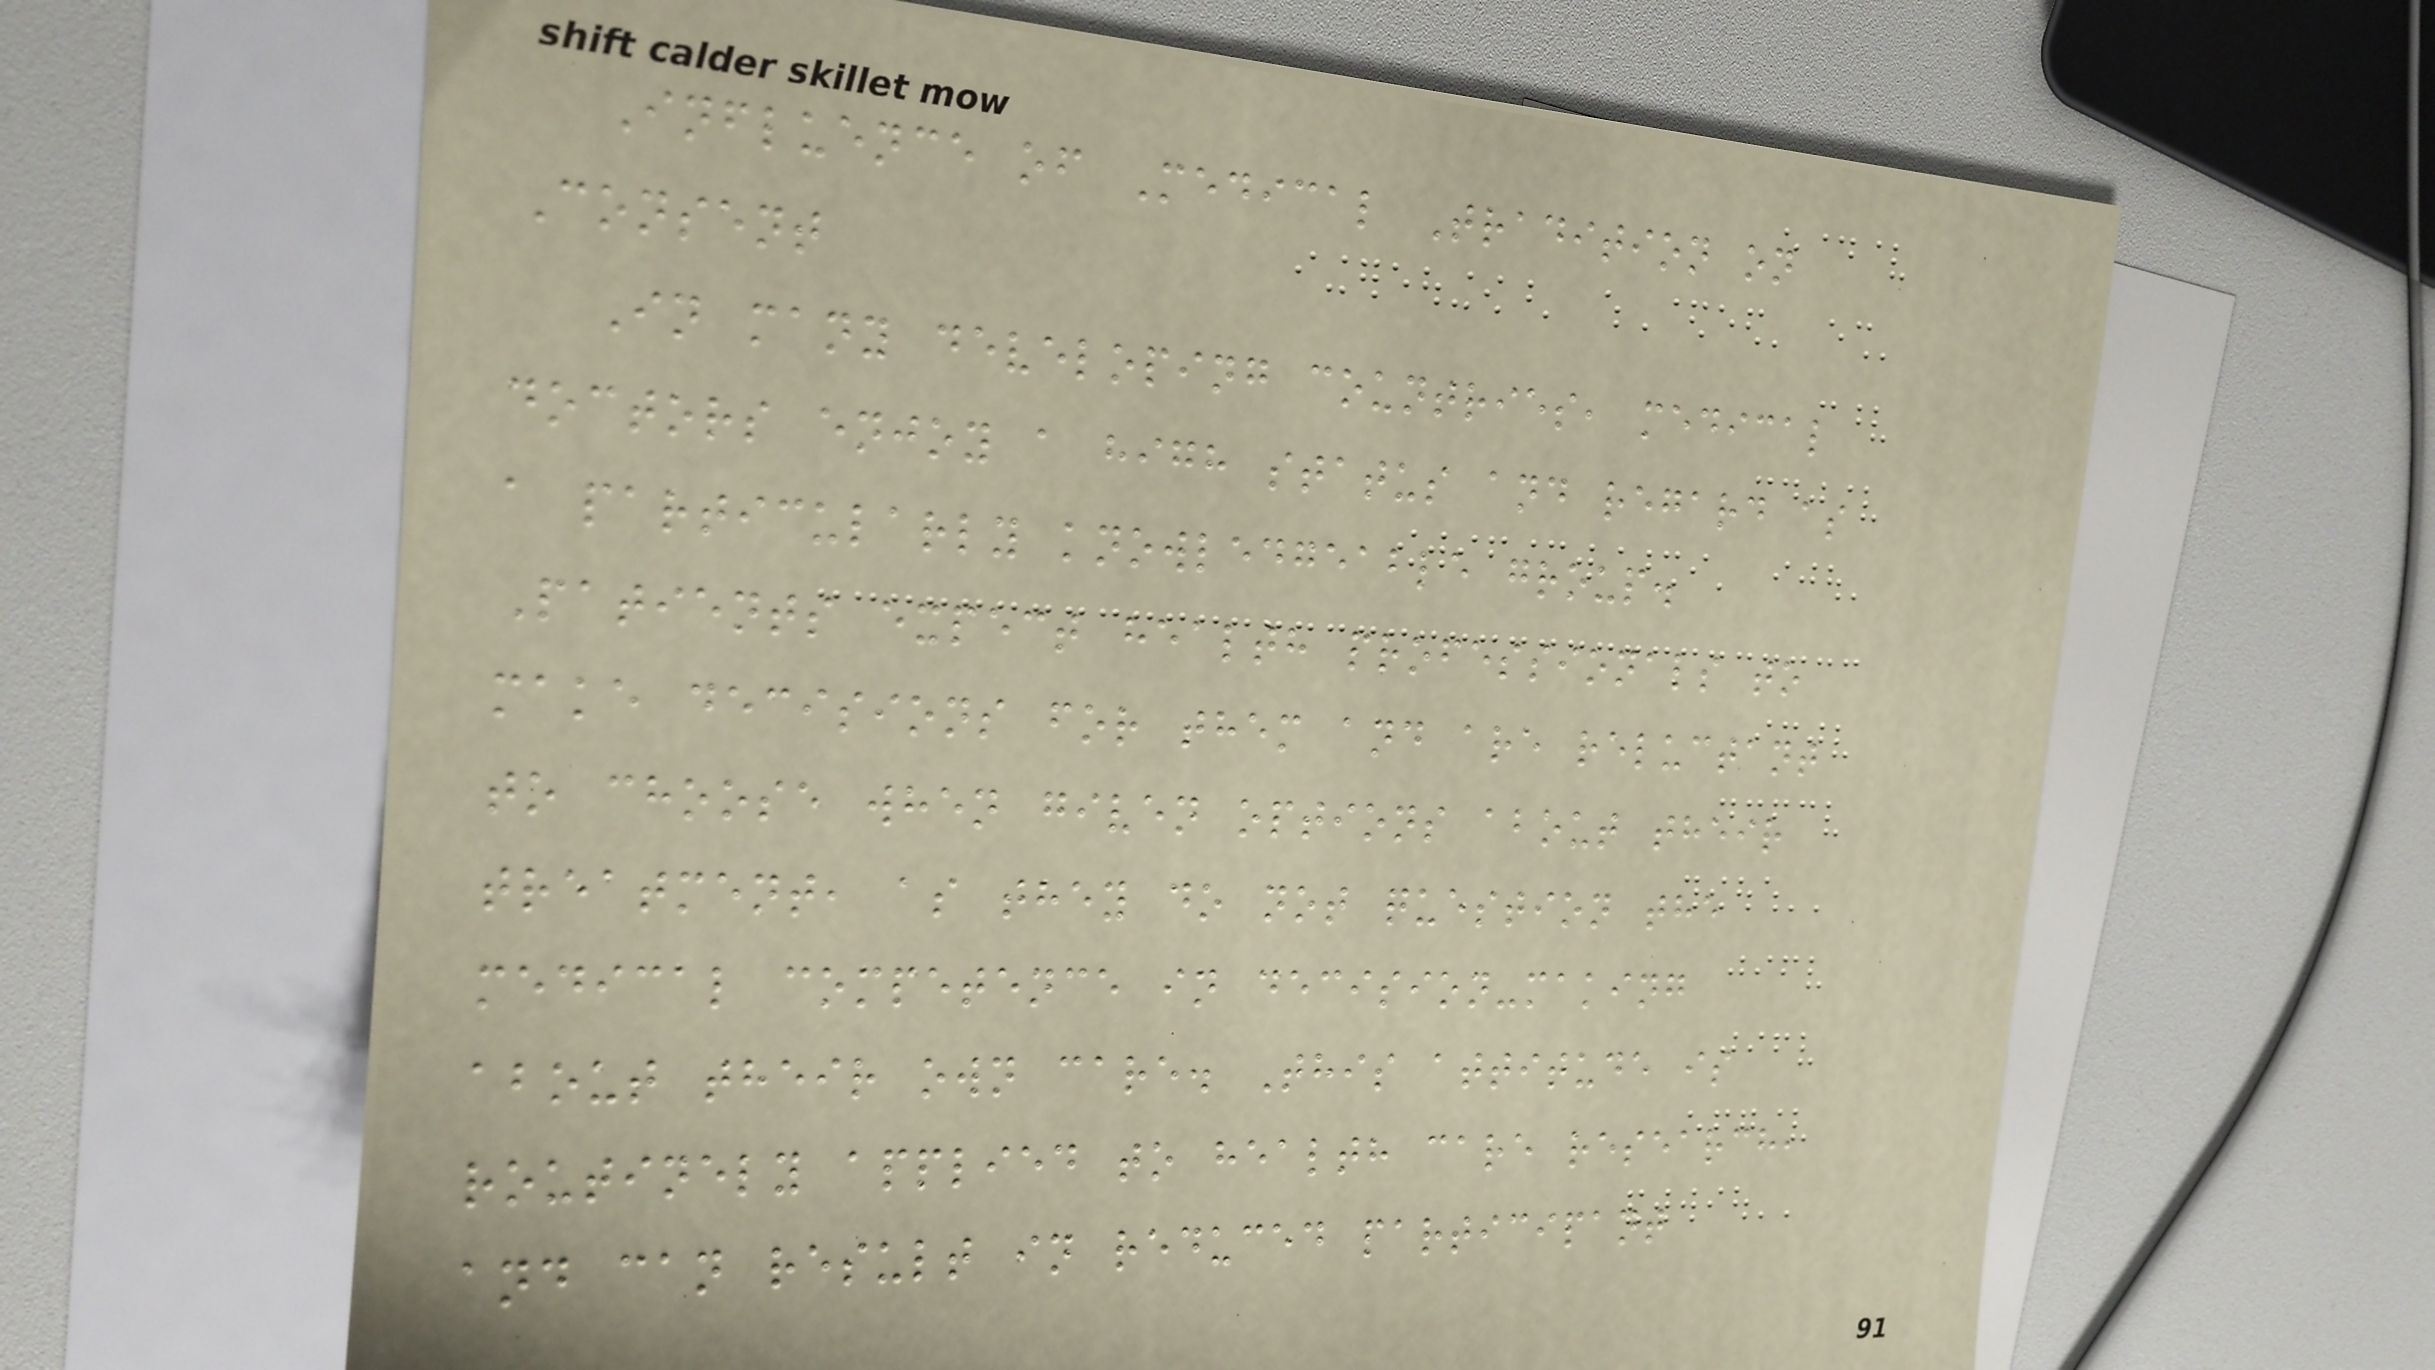Influence of Medical Tradition on
Consent
In many developing countries, medical
doctors enjoy a high status and regard as
a particularly knowledgeable group.
Patients expect health professionals to
make decisions for them and are reluctant
to choose when given options about their
treatment, as they do not question the
medical competence in decision-making
about their own care. This attitude is
routinely applied to health care research,
and can result in reduced participant
